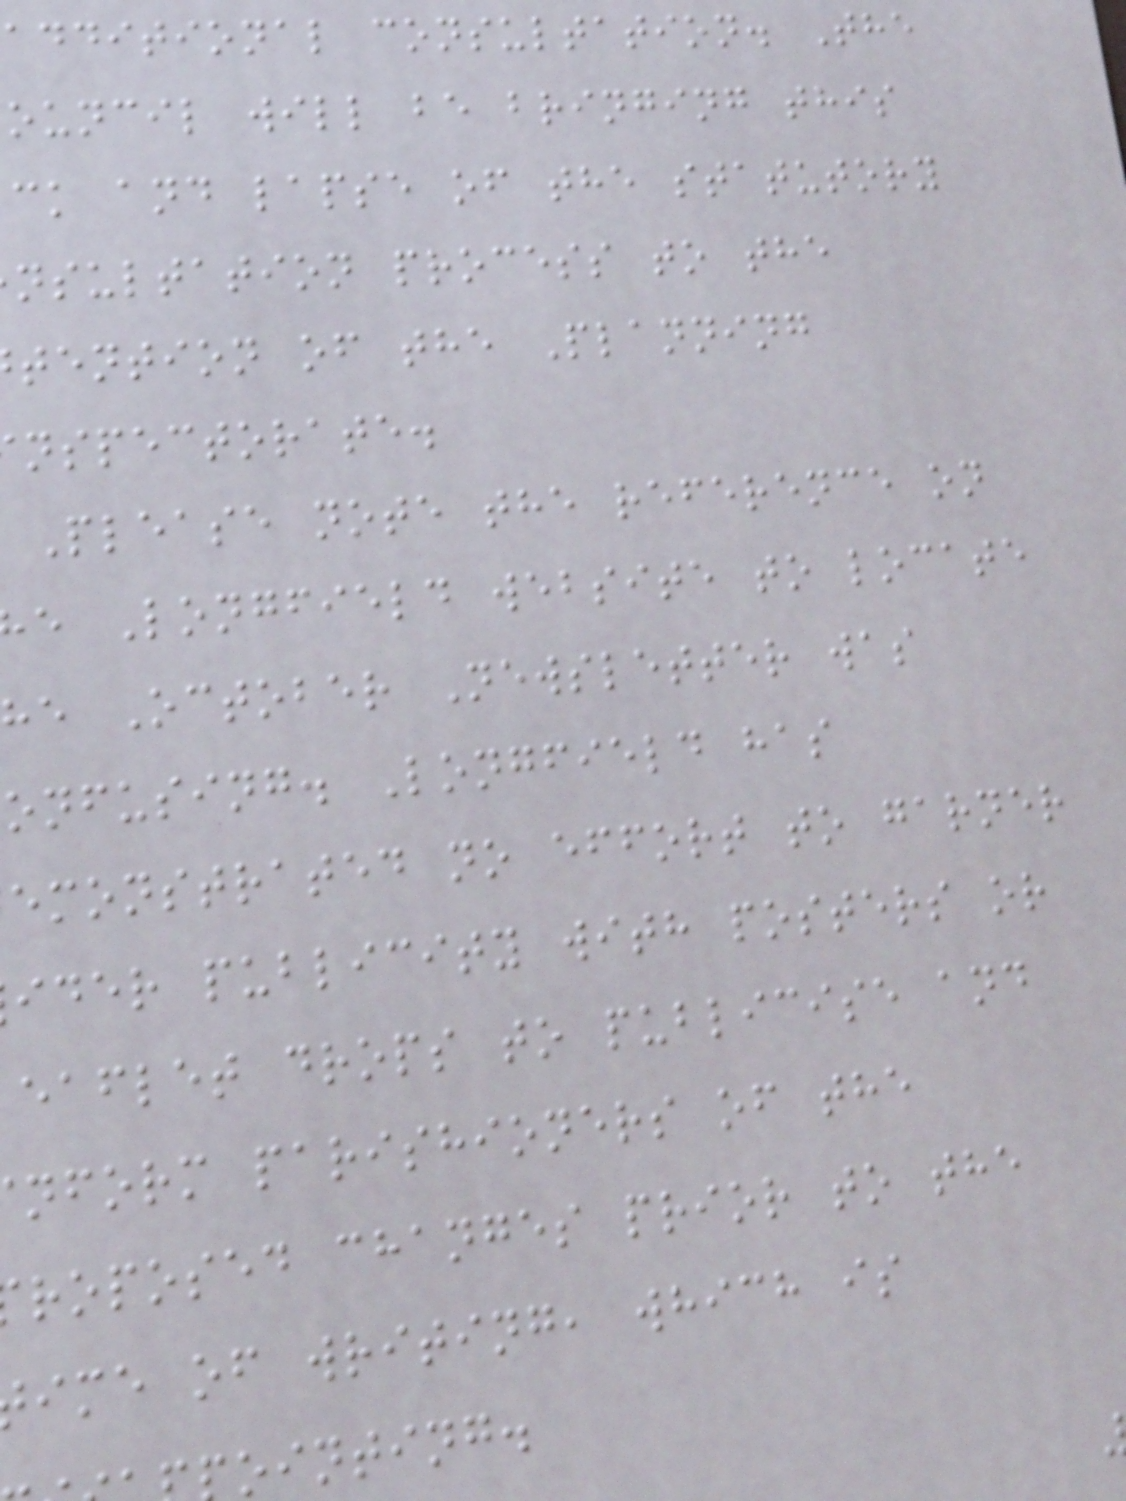additional consultation. The
ouncil will be bringing this
ck and lapse of the statutory
nsultation process to the
tention of the Planning
nspectorate.
Please note the reference on
e Longfield website to locate
he October Newsletter was
onfusing. Longfield has
emonstrated no effort to garner
ider publicity with posters or
eaflet drops to publicise and
nform parishioners of the
roposed changes prior to the
ime of writing, which is
ointing.
